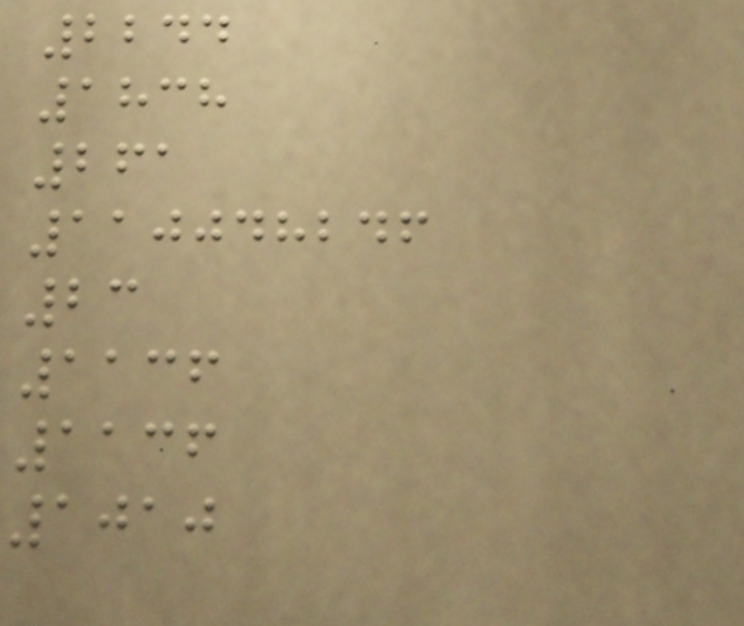2244
1838
261
110048246
23
1136
1136
1010
